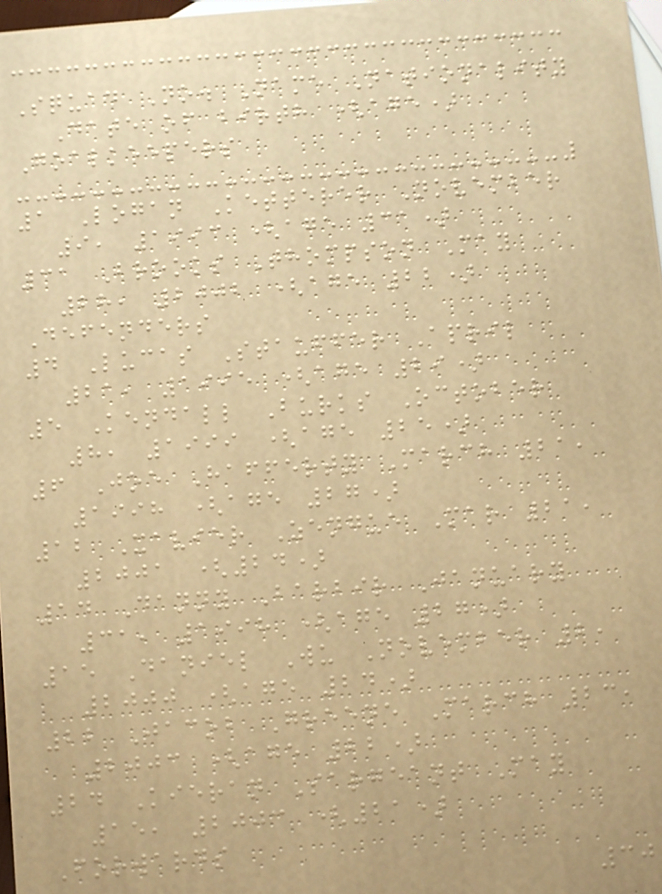Squad No. Name Nationality
Date of birth (age)
Goalkeepers
1 Logan Ketterer November
9, 1993 (age 31)
31 Brooks Thompson May
28, 2002 (age 22)
Defenders
4 Lucas Stauffer April
21, 1995 (age 29)
5 Kendall Burks October
8, 1999 (age 25)
6 Joe Hafferty March 21,
1998 (age 27)
12 Xavier Zengue Mar 21,
2001 (24)
14 Danny Barbir January
31, 1998 (age 27)
15 Daniel Wu November 2,
2000 (age 24)
22 Jacob Greene March 23,
2003 (age 22)
24 Kieran Sargeant May
15, 2003 (21)
Forwards
30
